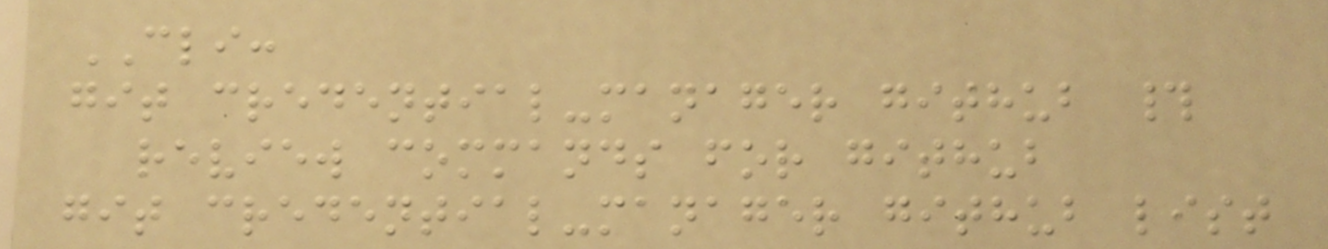CLI:
git credential-manager github #
review commands for github
git credential-manager github list
